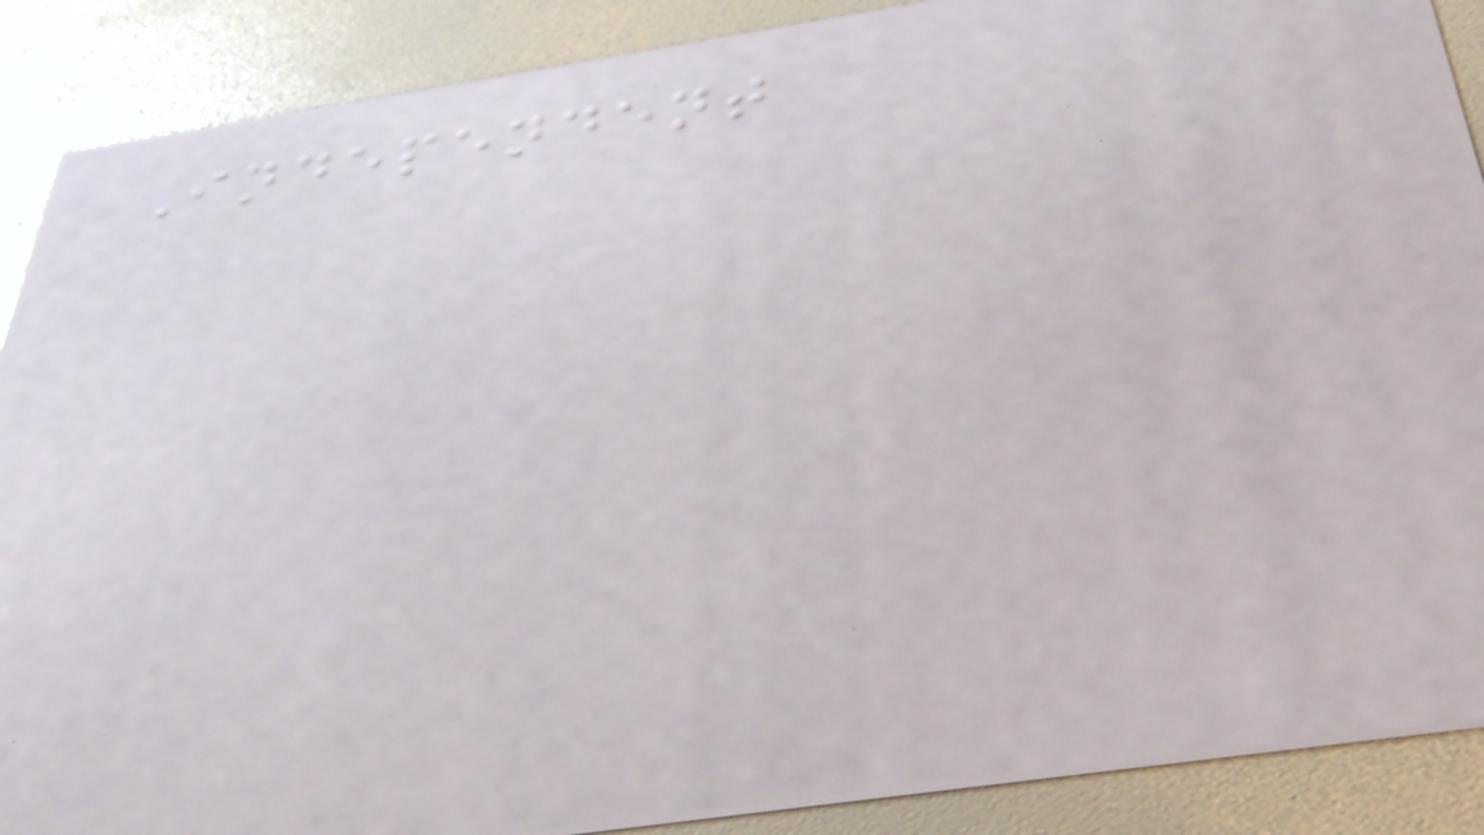Independent
